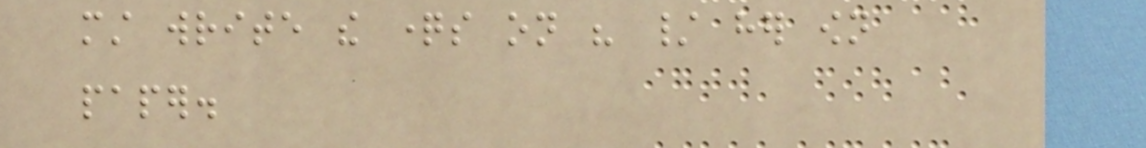must write the questions on his / her own
paper.
